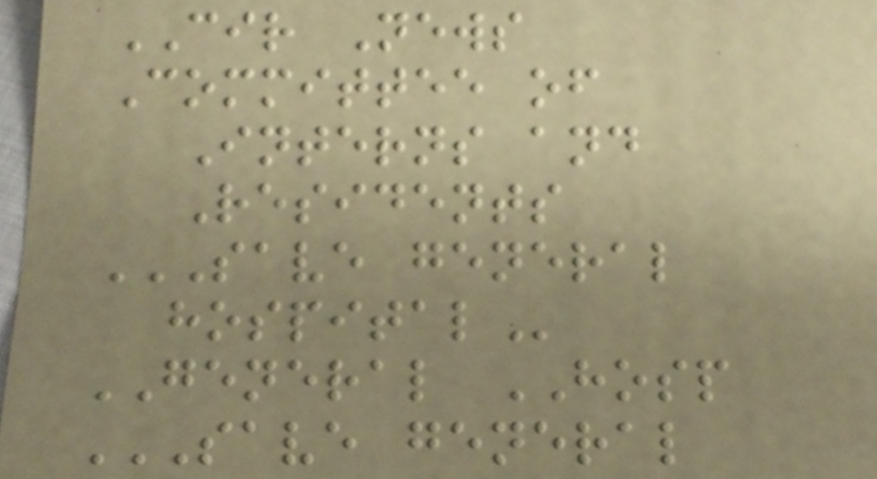CIR News
Committee of
Interns and
Residents
SAVE GENERAL
HOSPITAL
GENERAL HOSP
SAVE GENERAL
